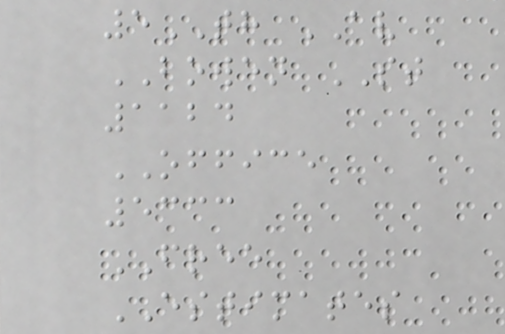5TH AV
BOWEN ST
1124
OFFICE
5333
FREE
ESTIMATES
